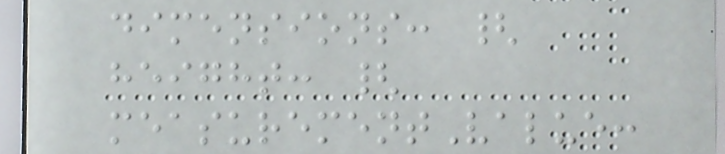dimensions: {
height: {
measurementValue:
